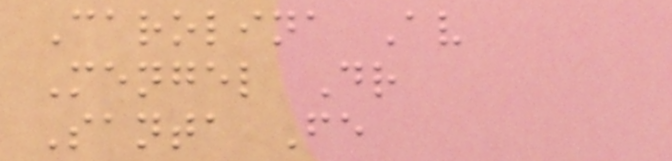Carolina Av
Mengel Dr
Santa Fe
